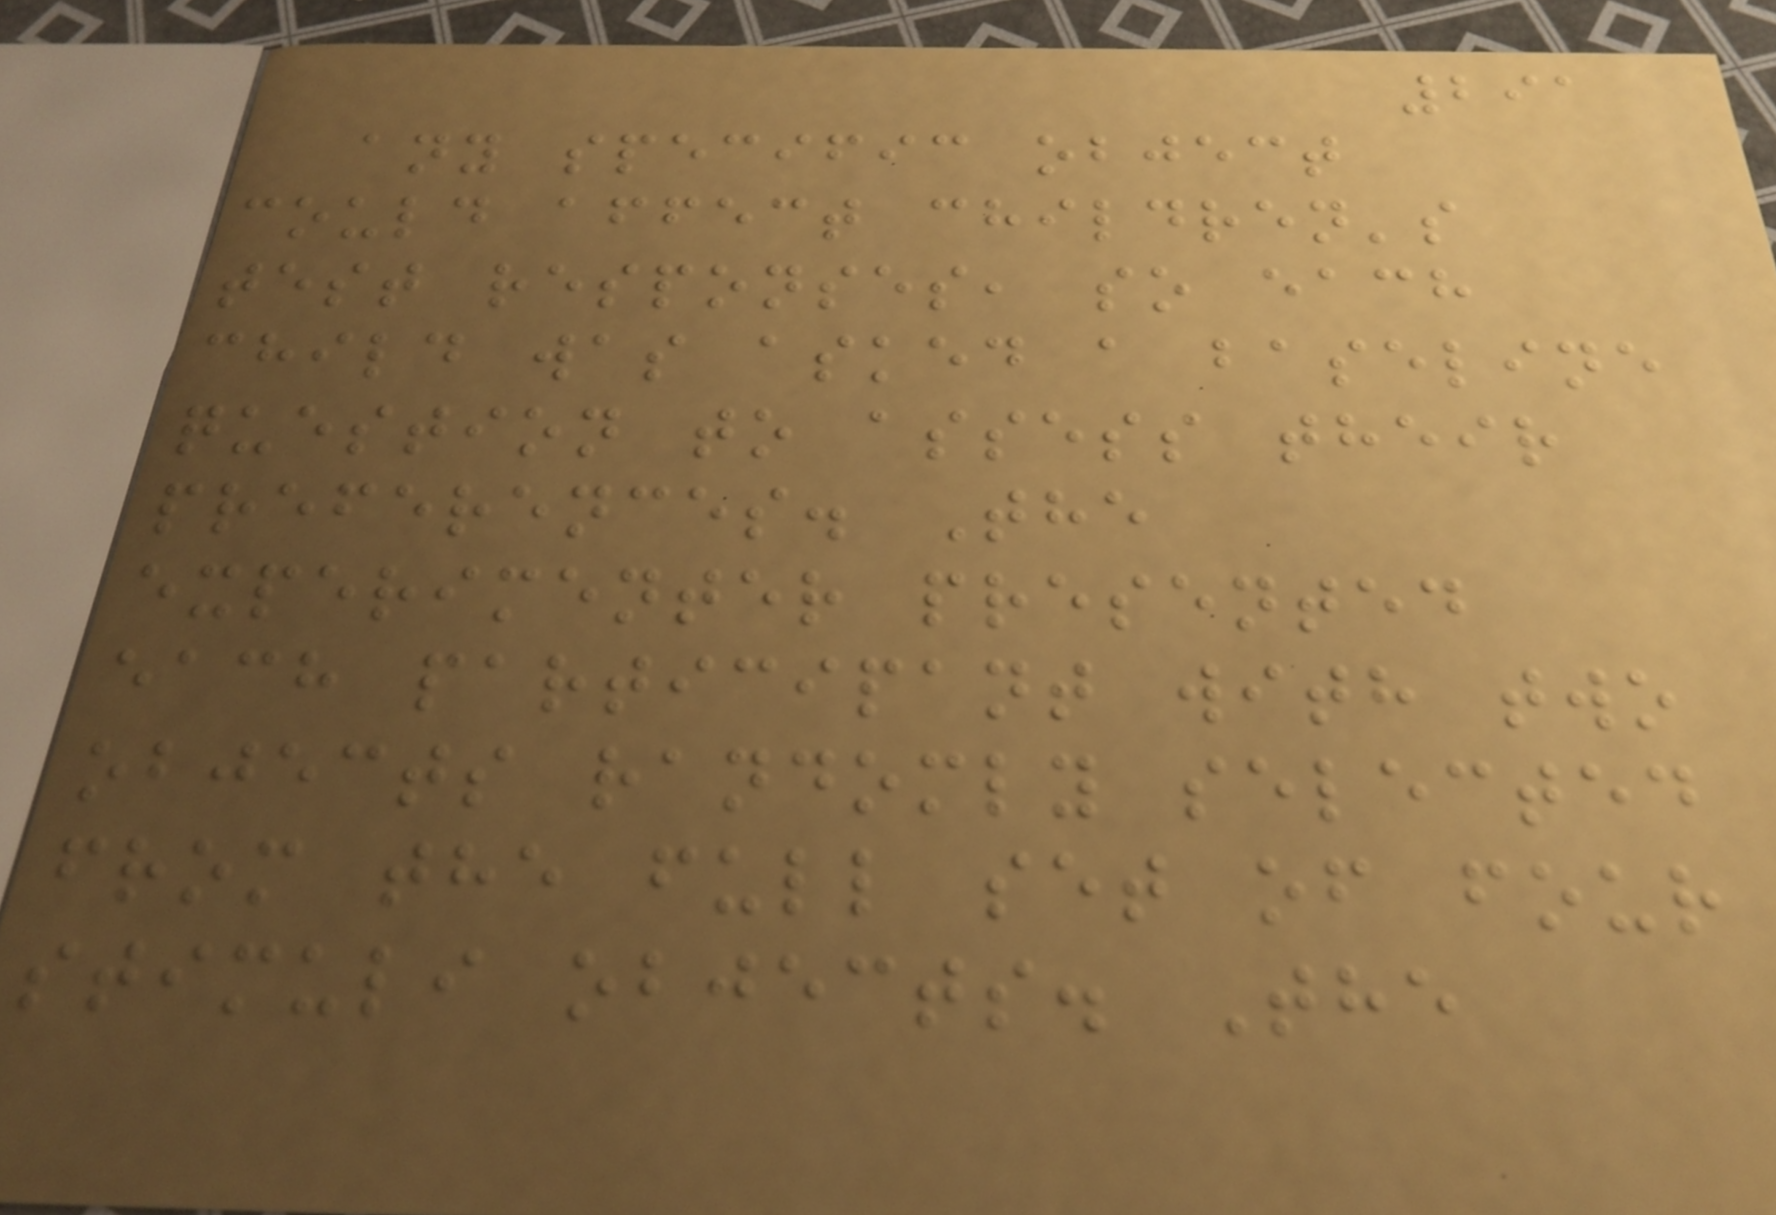291
any specific object
could affect children's
test responses, so each
child was asked a baseline
question to assess their
preferences. The
experimenter presented
each participant with two
objects randomly selected
from the full set of four
stimuli objects. The
